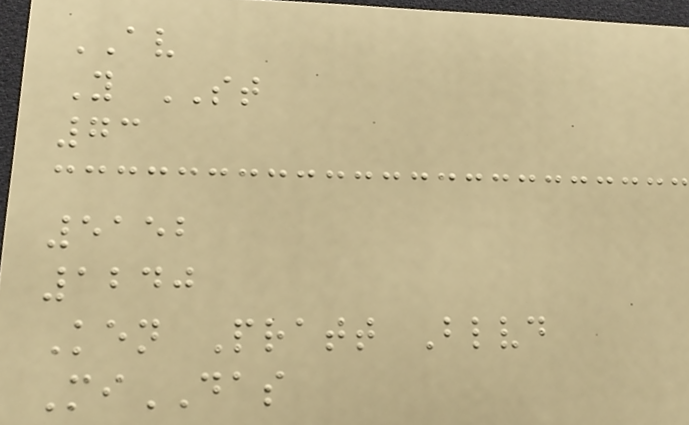AV
Y ST
73
5152
1240
Ken Pratt Blvd
MiDAS
